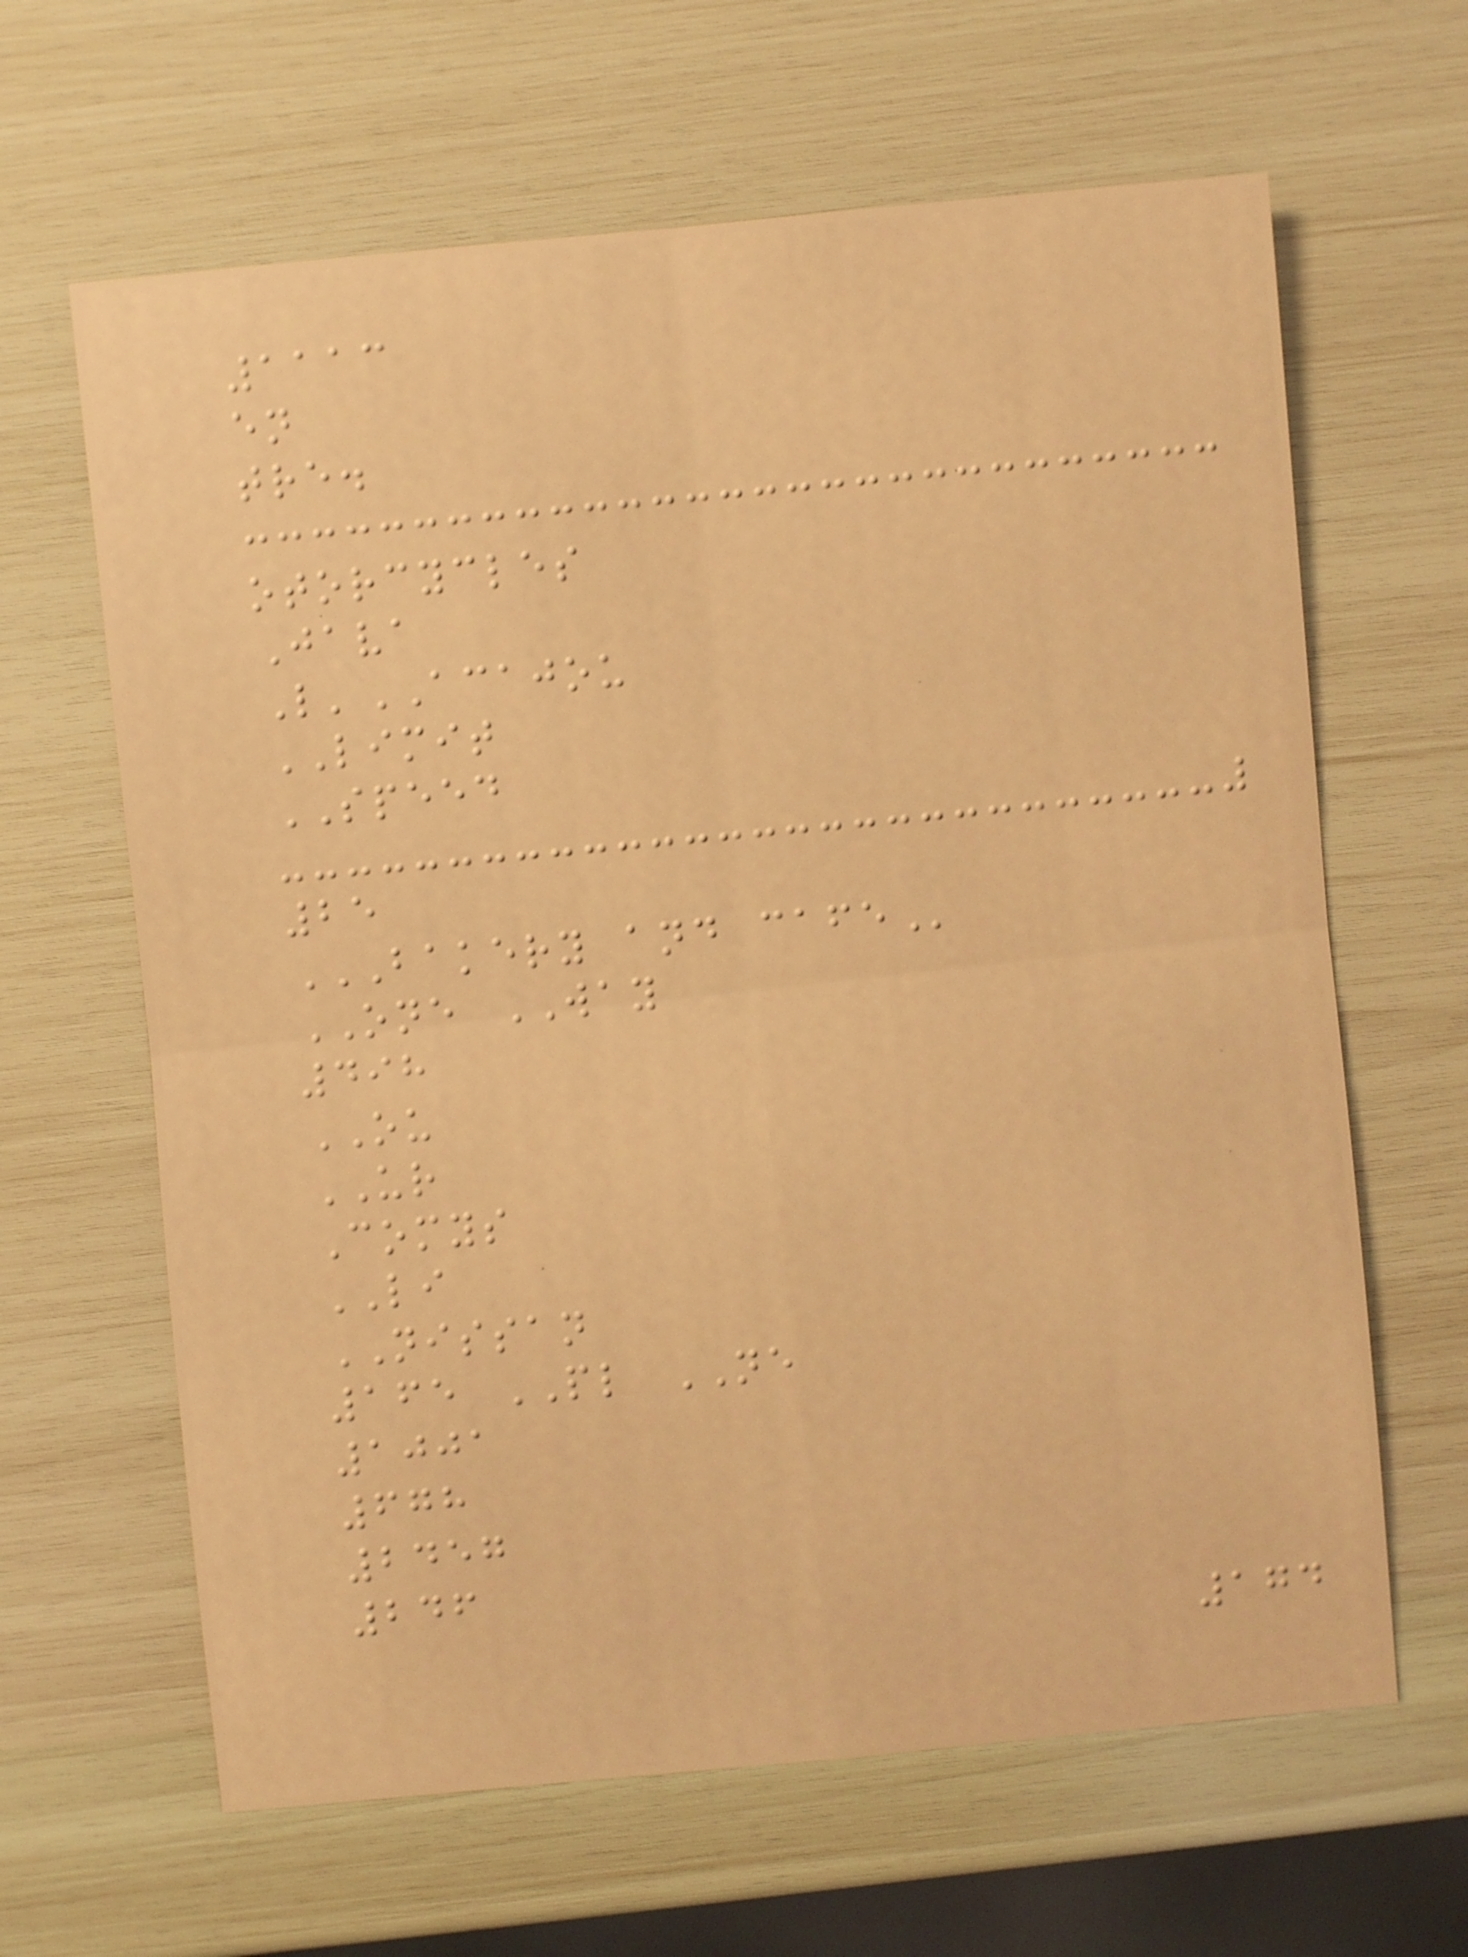1113
en
tre.
otorcycles
Java
L'ACAJOU
LIMIT
SPEED
25
BAKERY AND CAFE
ONE WAY
498
OU
UR
Comys
LI
NISSAN
165 PL NE
1001
678
2457
246
174
